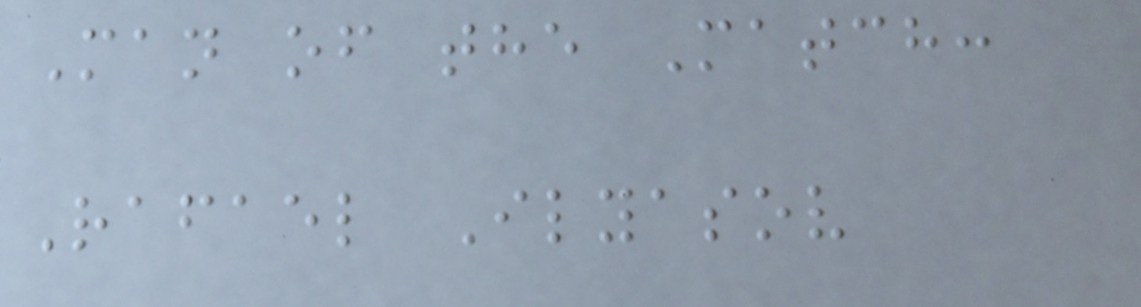Man of the Match:
Rafael Ilyasov
